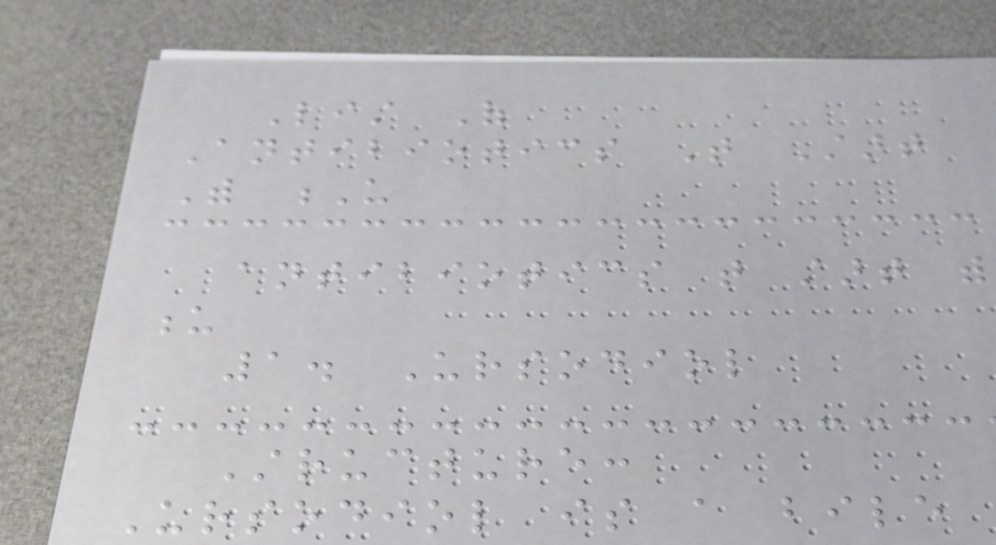List Of
Antibiotics That Start
With U
antibiotics that start with
u
1. Ursodiol
Structure:
Ursodiol is a bile
